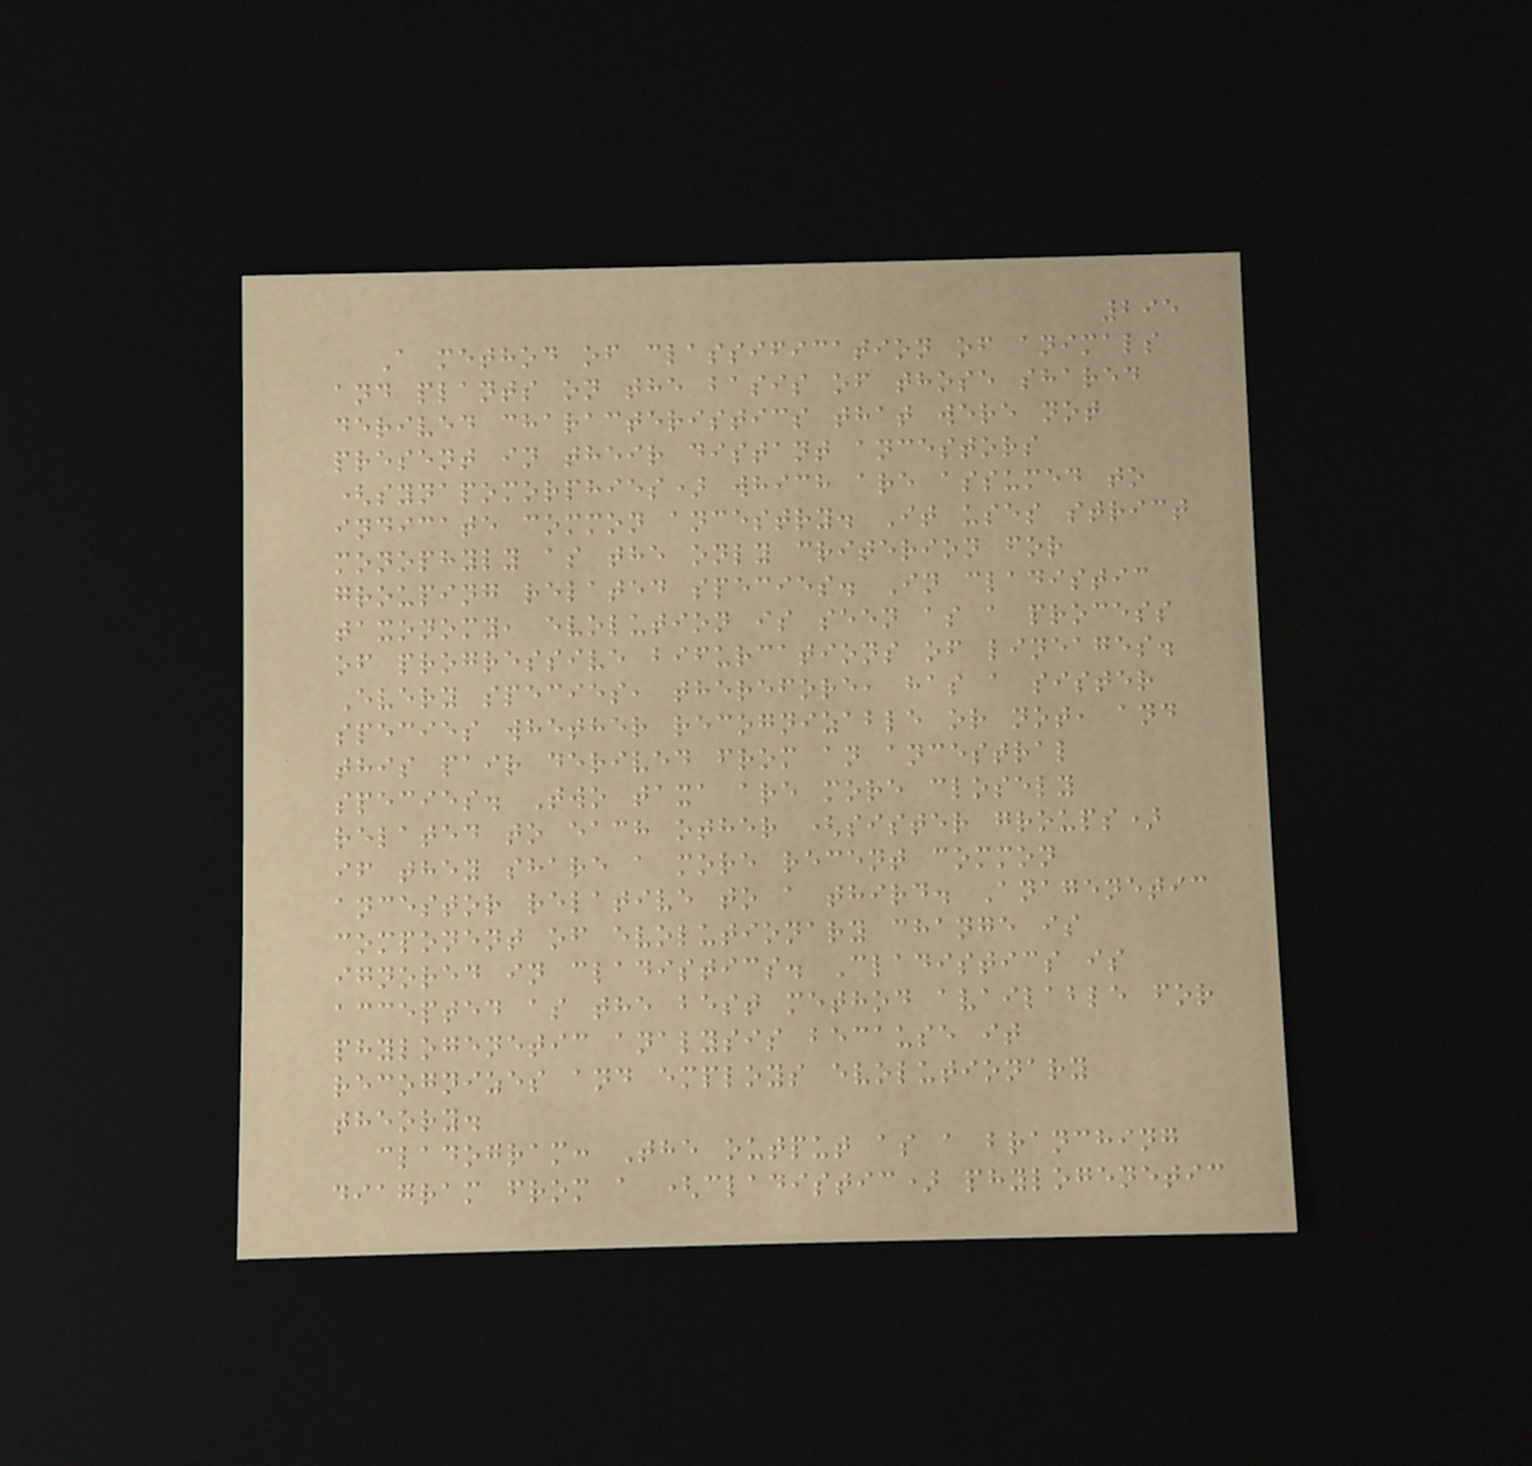295
A method of classification of animals
and plants on the basis of those shared
derived characteristics that were not
present in their distant ancestors
(synapomorphies) which are assumed to
indicate common ancestry. It uses strict
monophyly as the only criterion for
grouping related species. In cladistic
taxonomy, evolution is seen as a process
of progressive bifurcations of lineages.
Every species, therefore, has a sister
species whether recognizable or not, and
this pair derived from an ancestral
species. Two taxa are more closely
related to each other (sister groups)
if they share a more recent common
ancestor relative to a third. Anagenetic
component of evolutionary change is
ignored in cladistics. Cladistics is
accepted as the best method available for
phylogenetic analysis because it
recognizes and employs evolutionary
theory.
cladogram: The output as a branching
diagram from a (cladistic) phylogenetic
